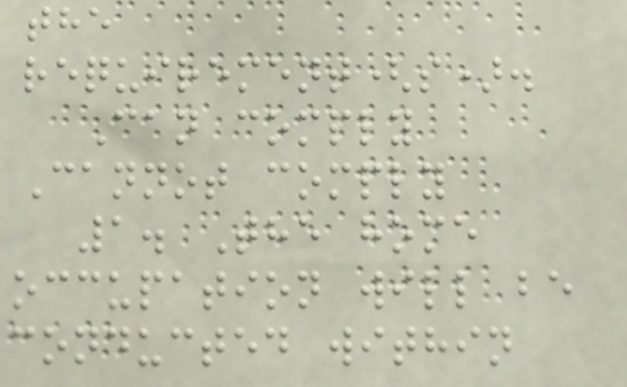the
requirement(s).
Can comply
Cannot comply
1. The home
occupation will be
conducted within
